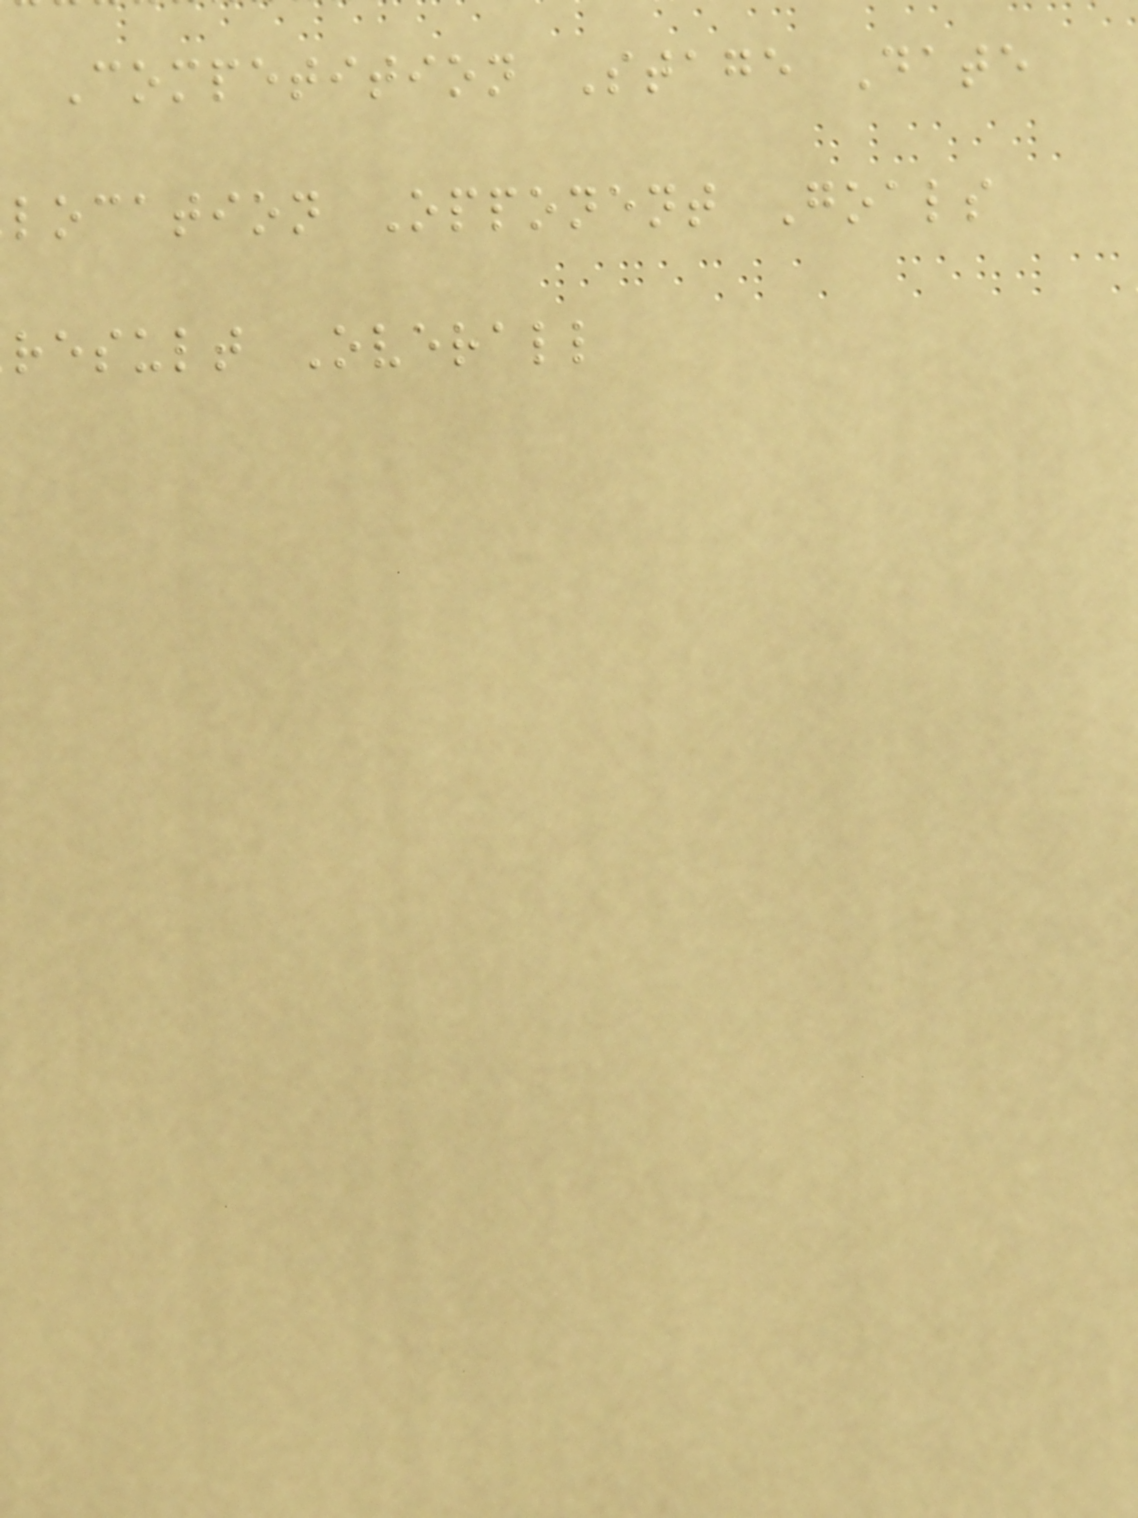Competition Stage Date
location Opponent Goals
result Overall
